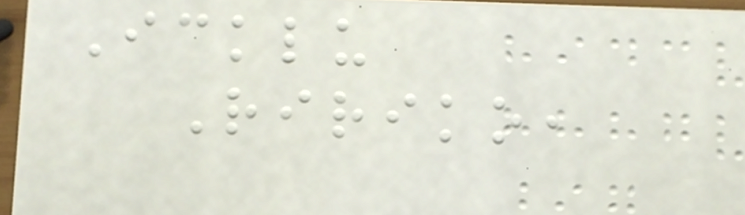Icklu
Ririko,
